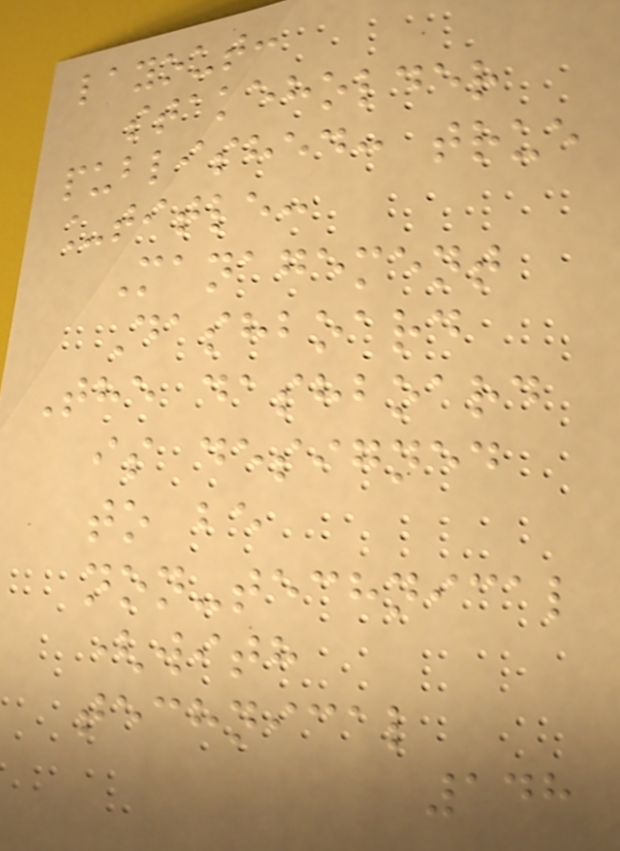layout:
stakeholder
published: true
_title:
Management
Dashboard
The dashboard
is designed
to be
non-technical
(with
technical
148
